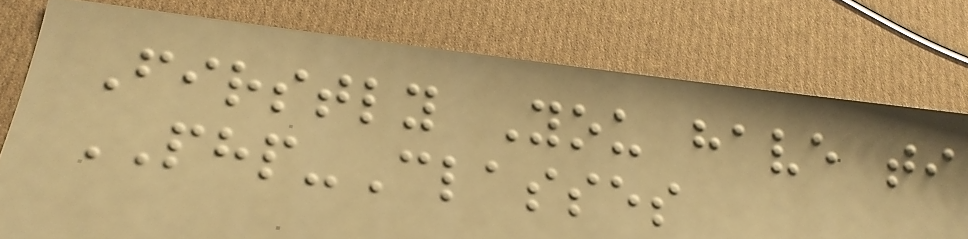Firstly You have ti
PHP-Classes
